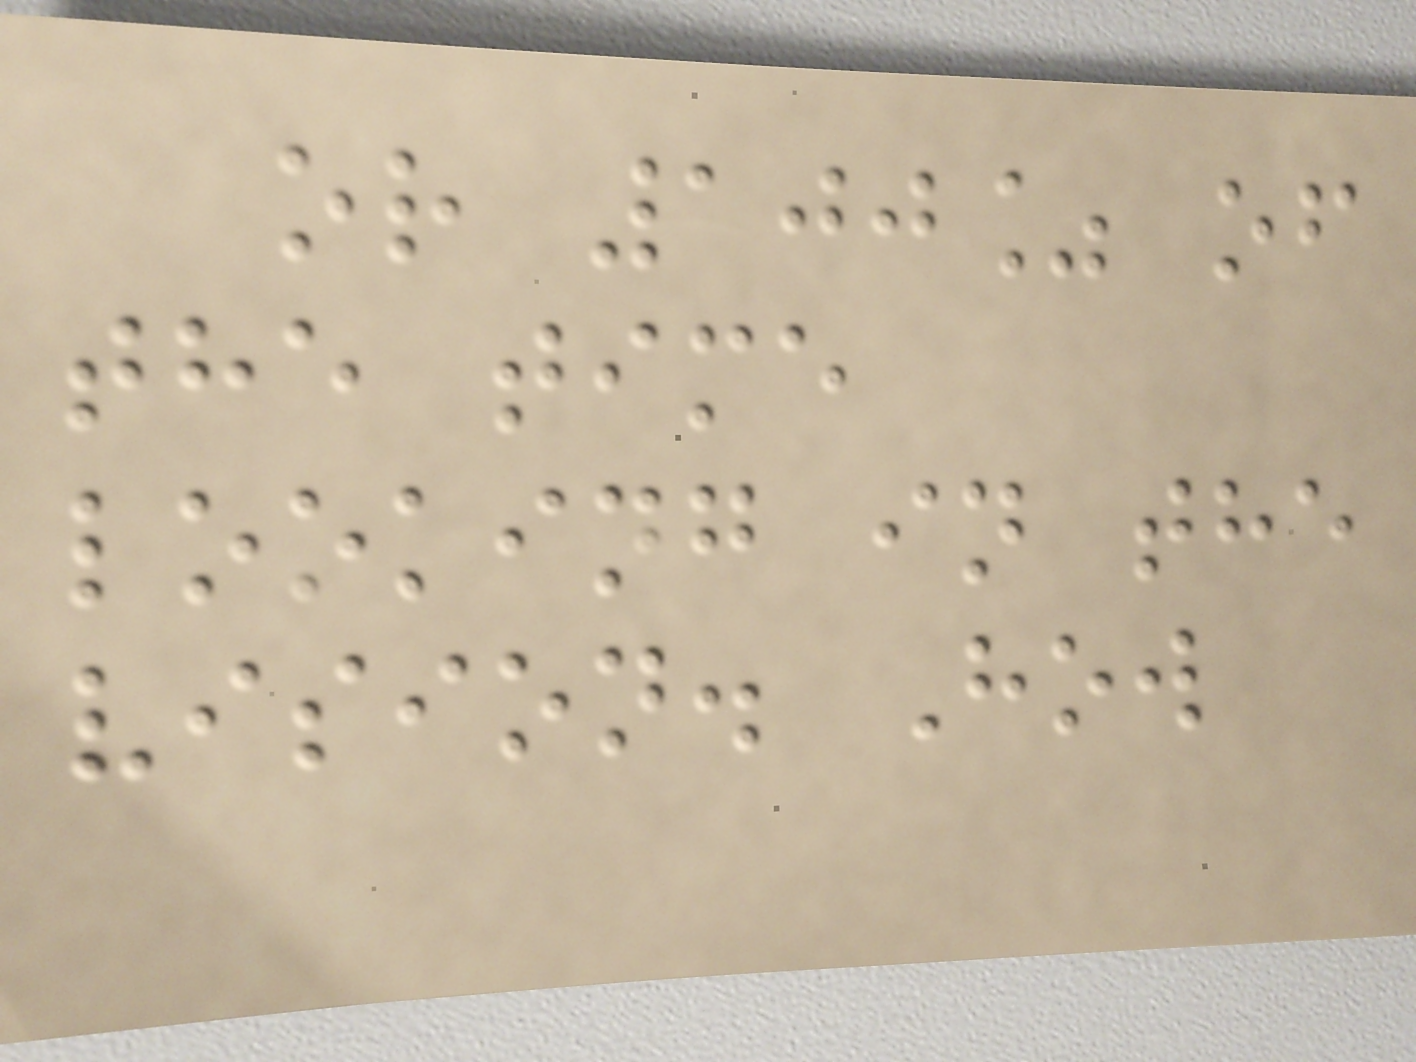or 100% of
the time
looking in the
vision. How
